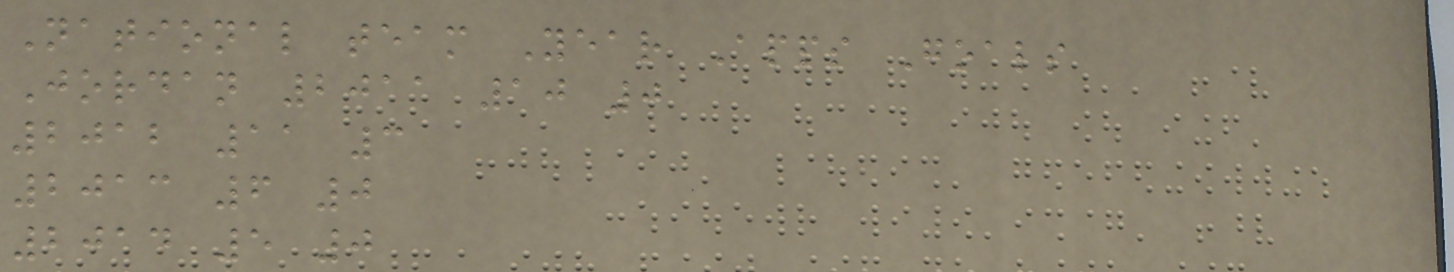National team Year Apps Goals
Jordan 2011 10 0
2012 11 3
2013 6 0
2014 5 0
